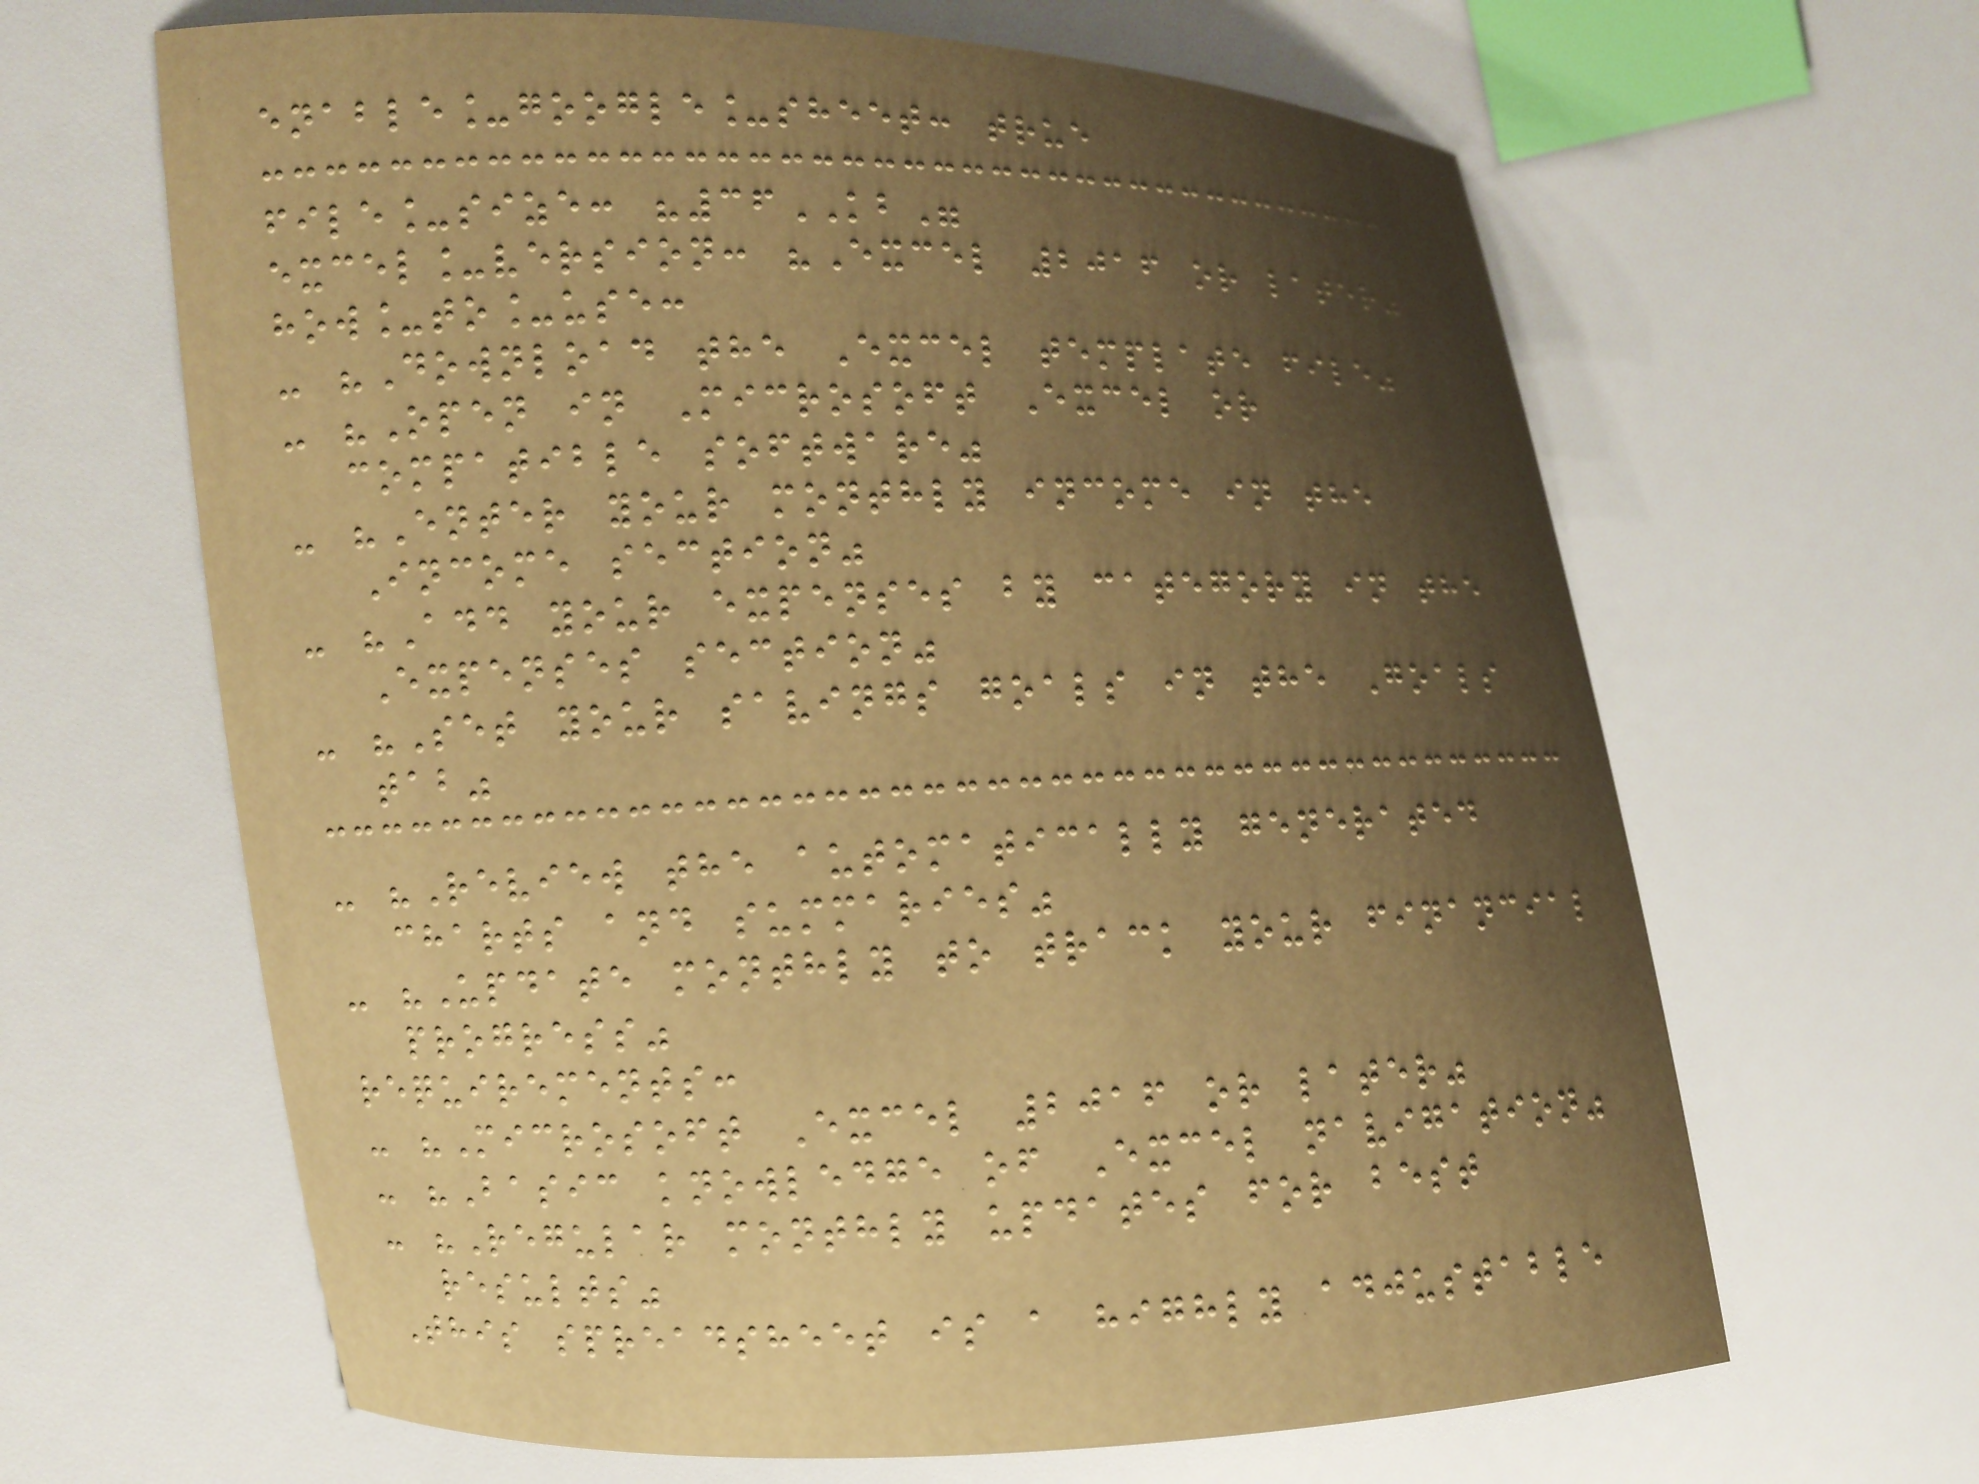enable_google_sheet: true
file_size: "36KB"
excel_version: "Excel 2016 or later"
how_to_use:
- "Download the Excel template file"
- "Open in Microsoft Excel or
compatible software"
- "Enter your monthly income in the
Income section"
- "Add your expenses by category in the
Expenses section"
- "Set your savings goals in the Goals
tab"
- "Review the automatically generated
charts and summaries"
- "Update monthly to track your financial
progress"
requirements:
- "Microsoft Excel 2016 or later"
- "Basic knowledge of Excel navigation"
- "Regular monthly updates for best
results"
This spreadsheet is a highly adjustable
